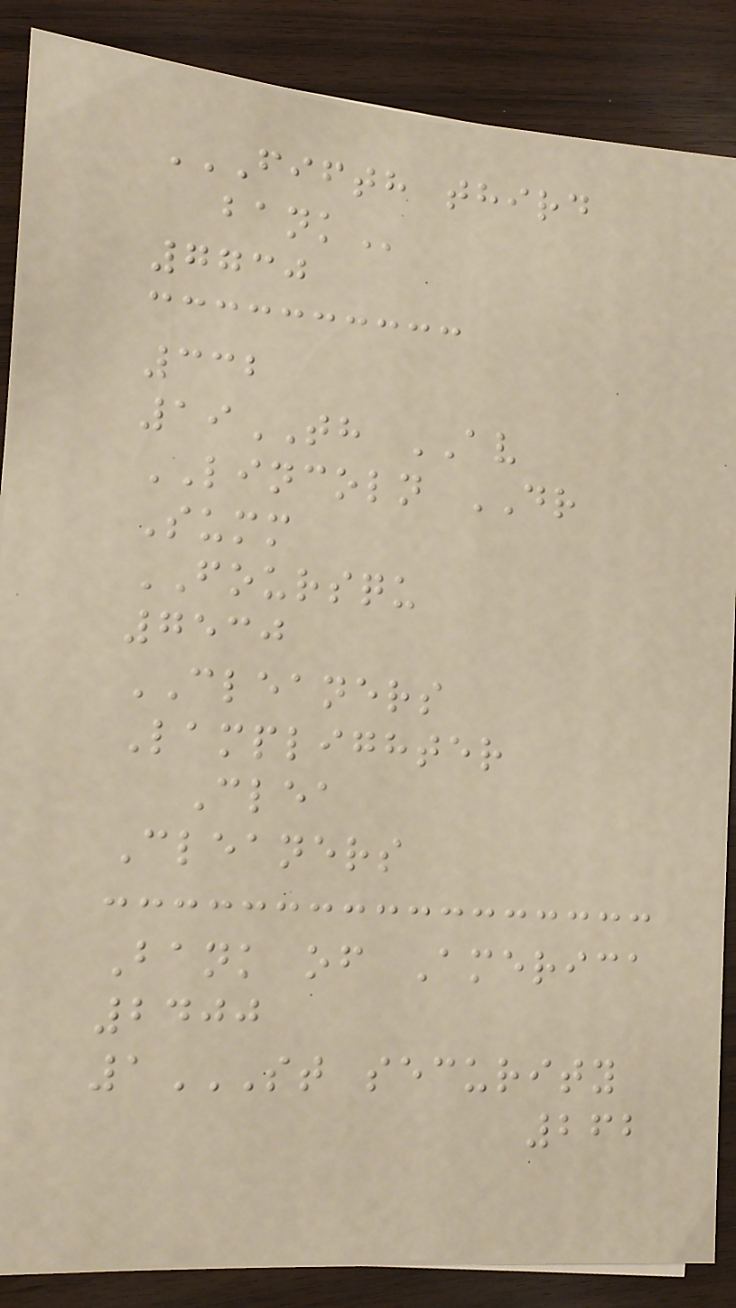FIFTH THIRD
BANK
7730
332
19TH AV
LINCOLN DR
Summ
FOURSQU
7530
CLEANERS
Lamplighter
Clea
Cleaners
Bank of America
2400
1ST SECURITY
262
